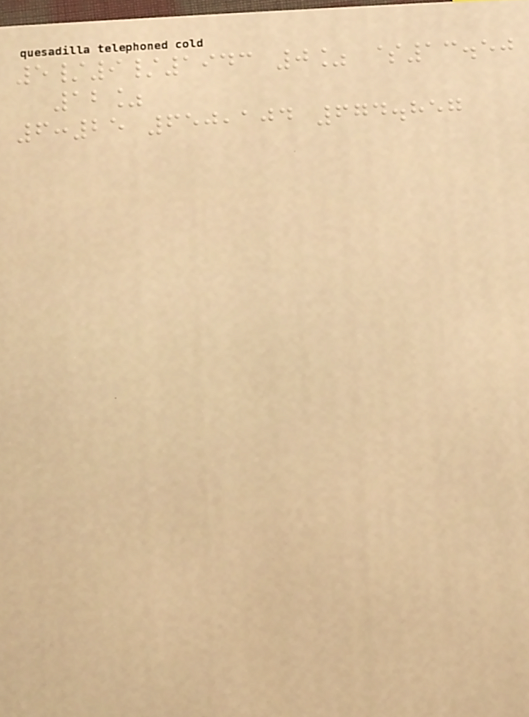5/9/1943 0% $13.50
12%
6:25 650,104 674.857
